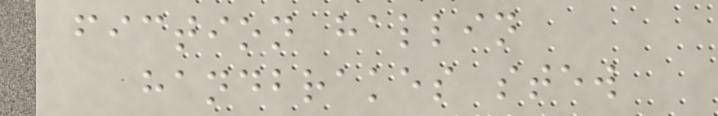fiction hallin
handbrakes stew
